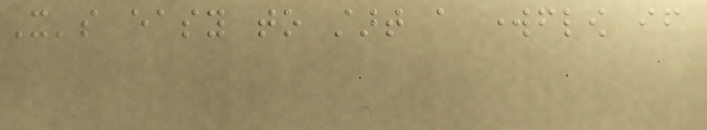It's easy to start a workflow if
